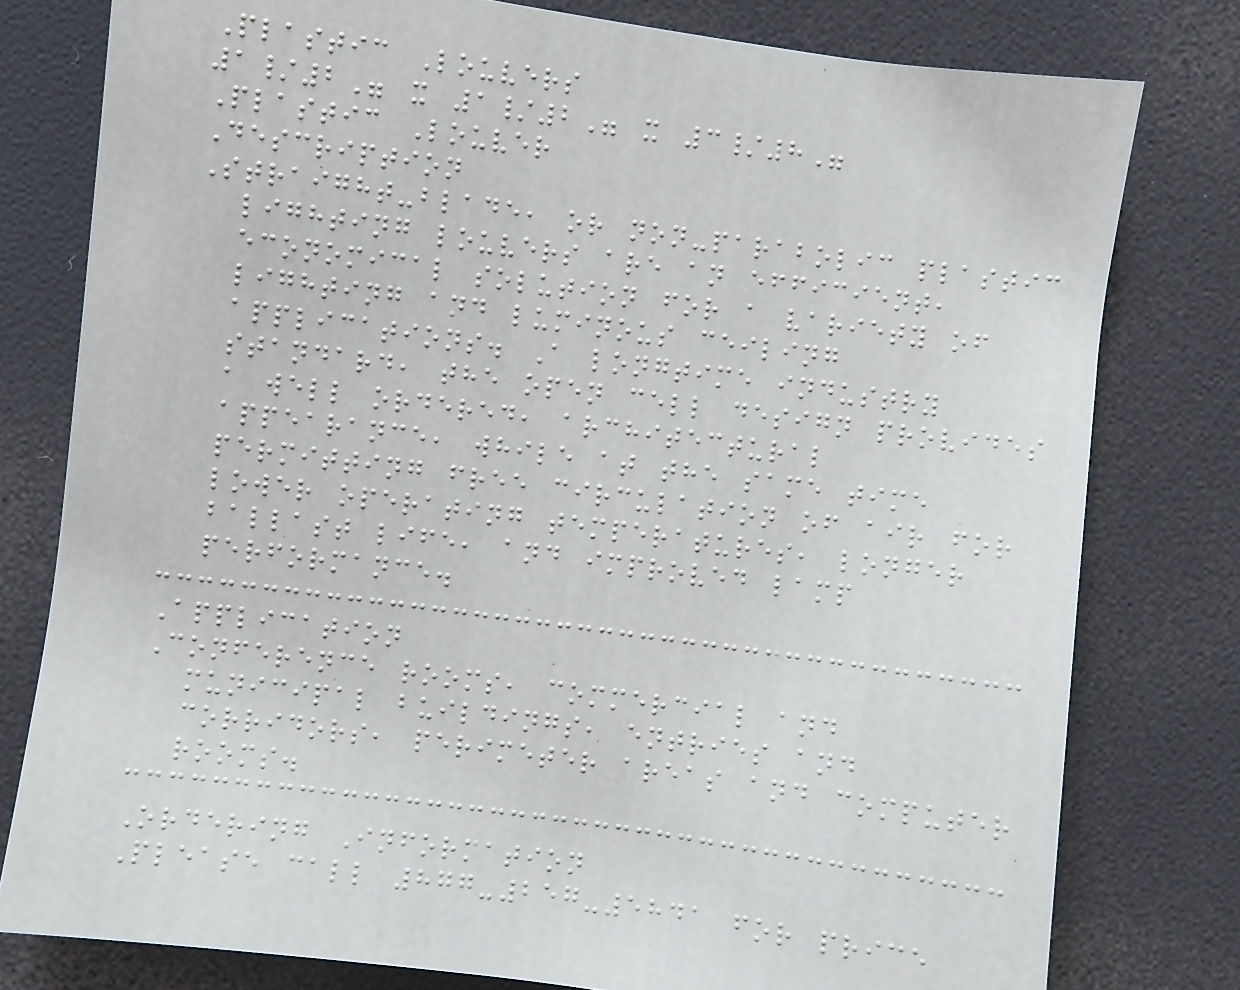Plastic Louvers
1/2" x 1/2" x 3/8"
Plastic Louver
Description
Straight-blade, or non-parabolic plastic
lighting louvers are an efficient,
economical solution for a variety of
lighting and luminous ceiling
applications. A longtime industry
standard, the open cell design provides
a well ordered, architectural
appearance, while at the same time
permitting free circulation of air for
lower operating temperatures, longer
ballast life, and improved lamp
performance.
Application
Conference rooms, commercial and
municipal buildings, entries and
corridors, perimeter areas and computer
rooms.
Ordering Information
Please call 877-257-5841 for price
